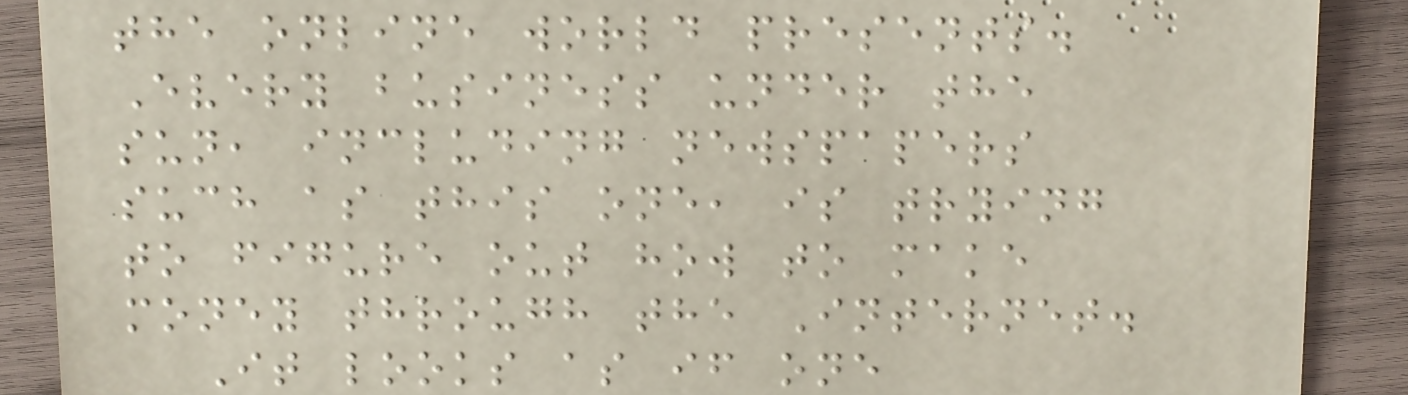the online world presents.
Every business under the
sun, including newspapers
such as this one, is trying
to figure out how to make
money through the Internet.
It looks as if one
